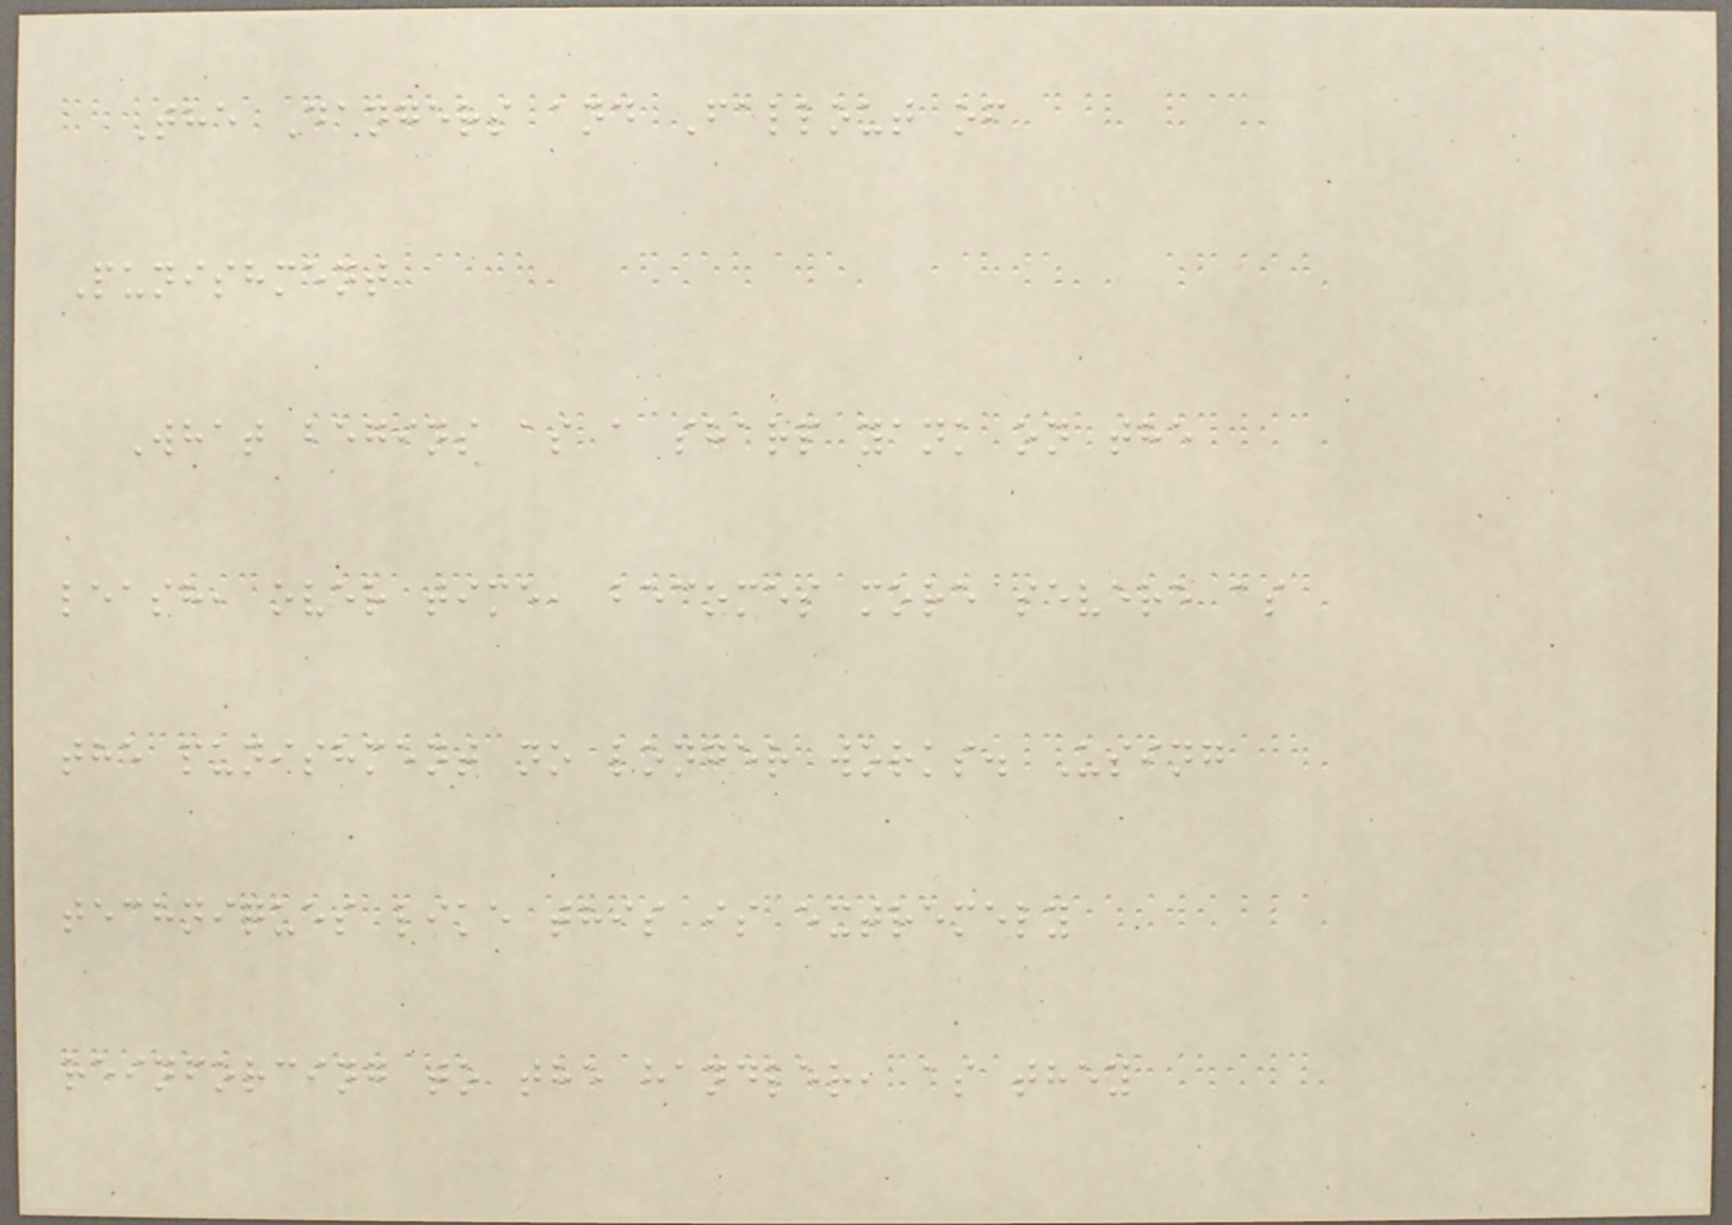The Dangers and Fallout of
Punishment
What begins as a sharp yank on the
leash, over time, becomes more severe as
the punishment no longer works. Using
techniques like this is extremely
reinforcing to the handler, as they
